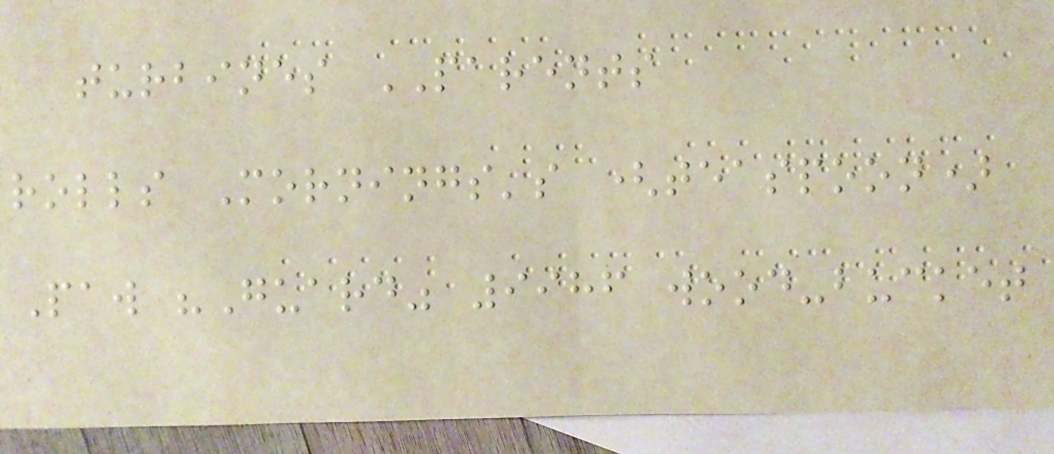turbines PARENTS
rolls Mornings's (teaspoon)
Paw "Guard" 9986 wood-bucket
